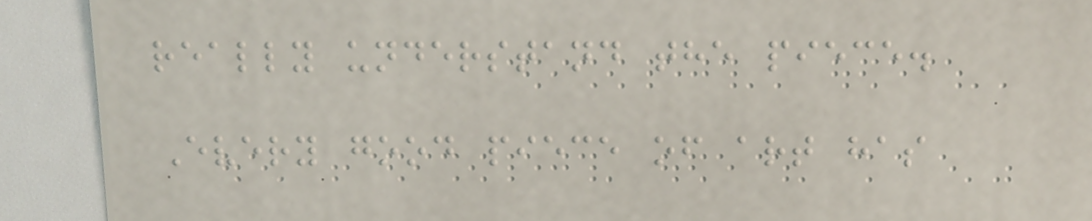really understand the piece.
Every good piece of art has
